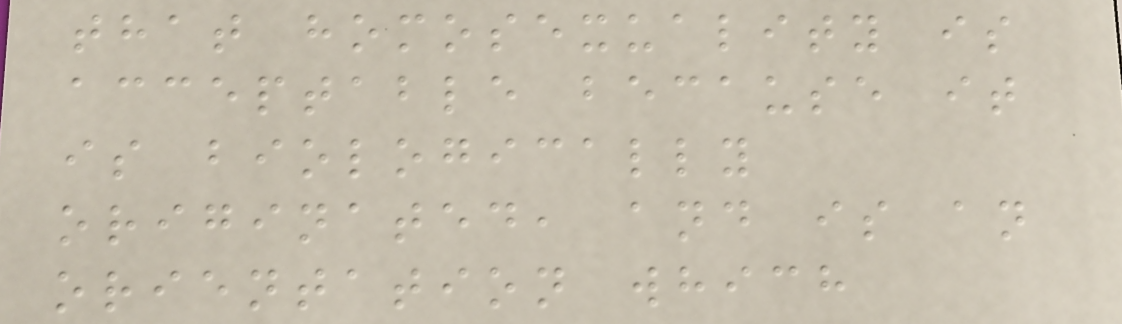that homosexuality is
acceptable because it
is biologically
originated, and is an
orientation which
